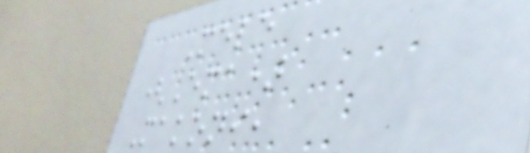Mele
(Ema)
Makoni,
